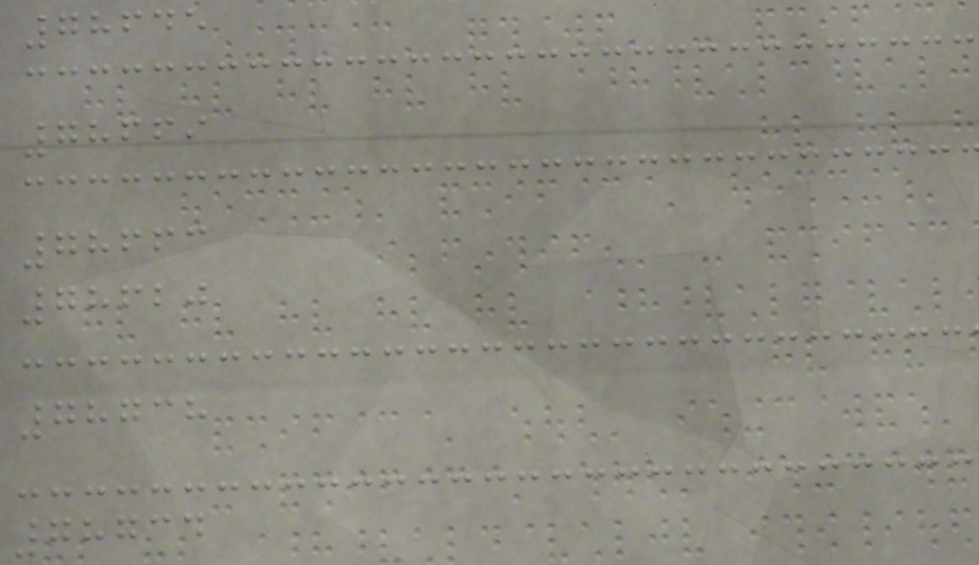78645
78669
78663
78620
78738
78734
